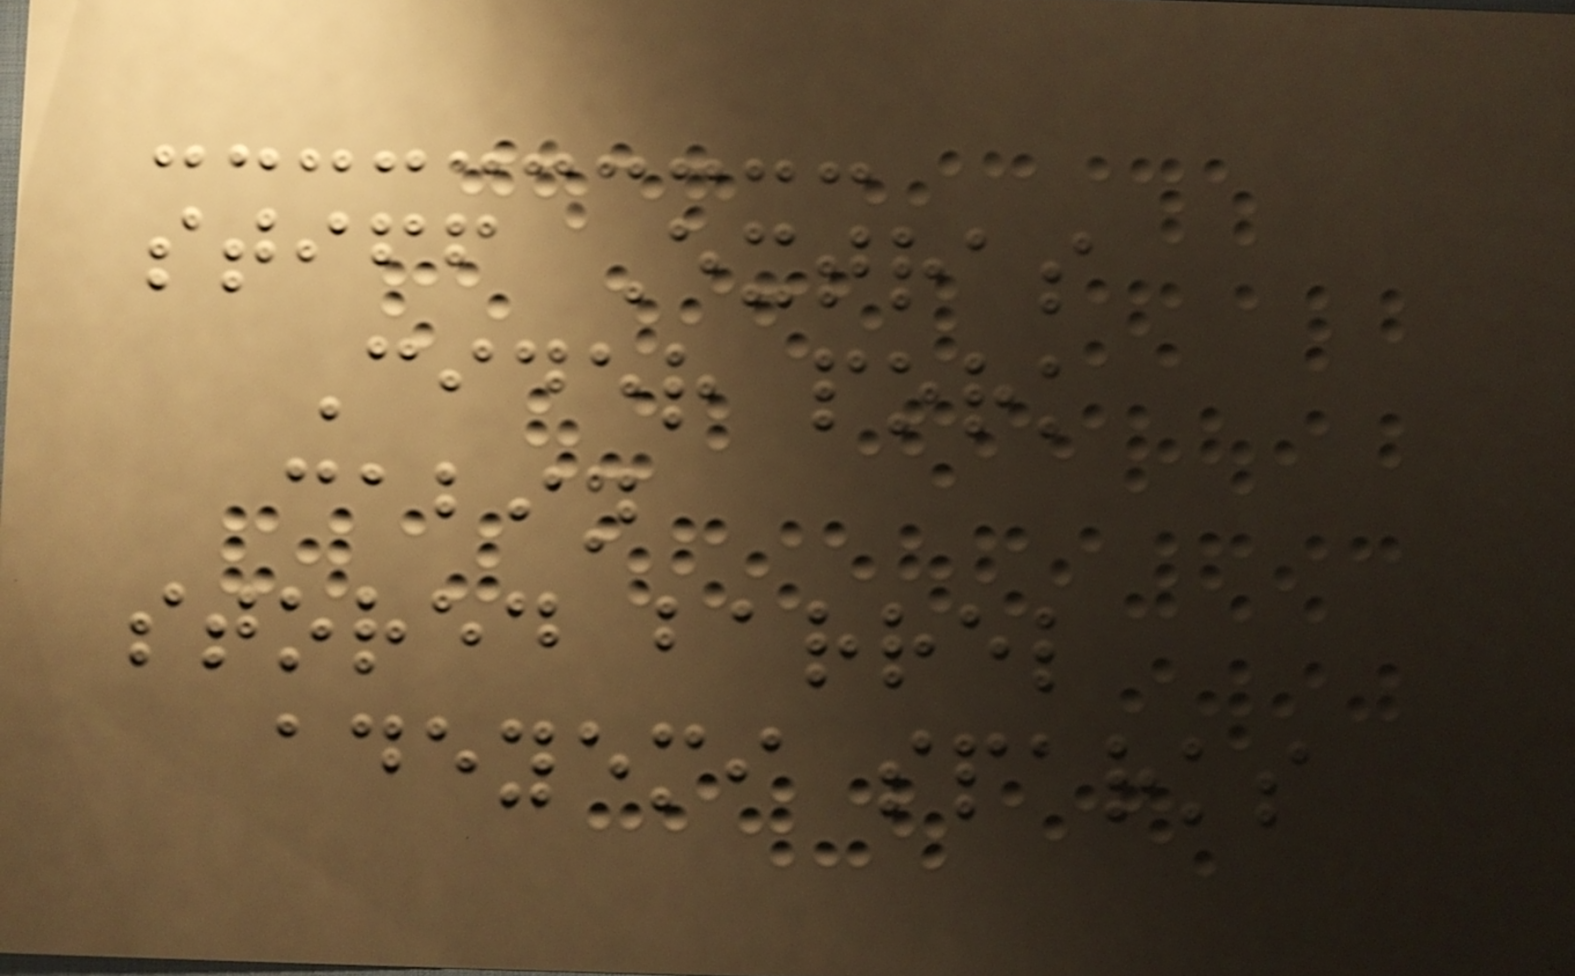stiff Extras
Cider pork
cabin
stored barrel
adeyemi sparks
